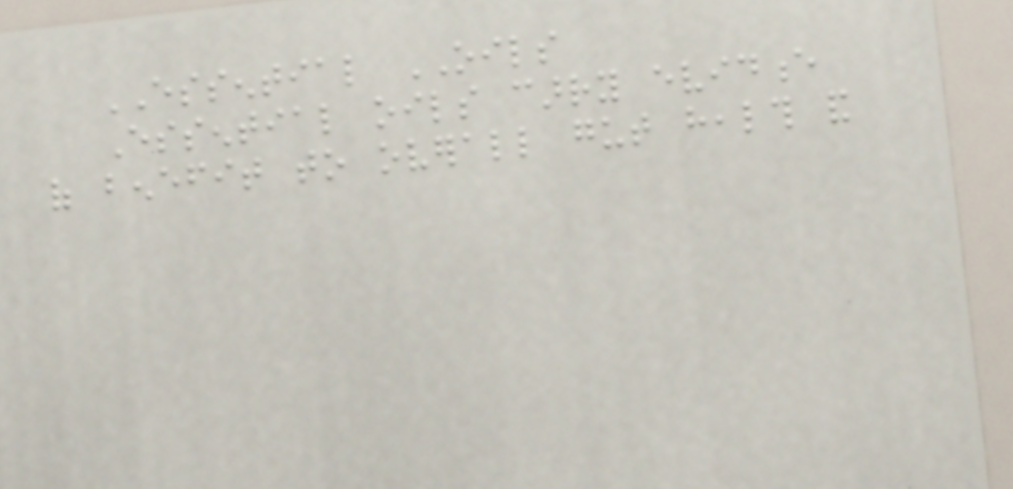ESSENTIAL OILS
Essential oils carry evidence
of benefit to overall gut health and
